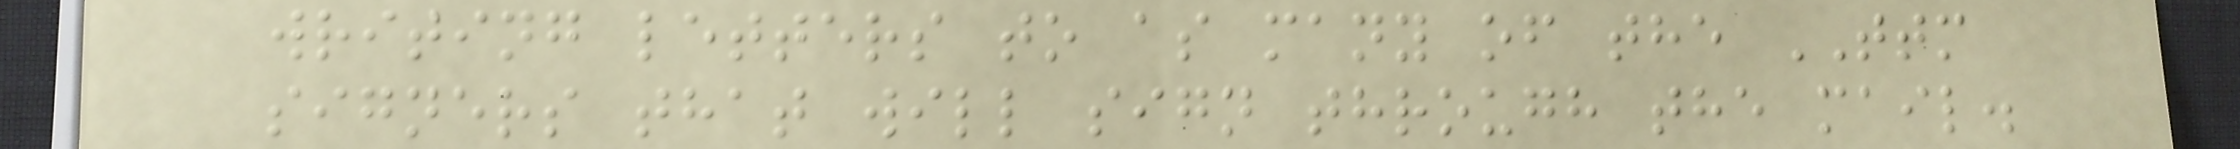writing letters to as many of the TTM
signers that will sign through the mail.
